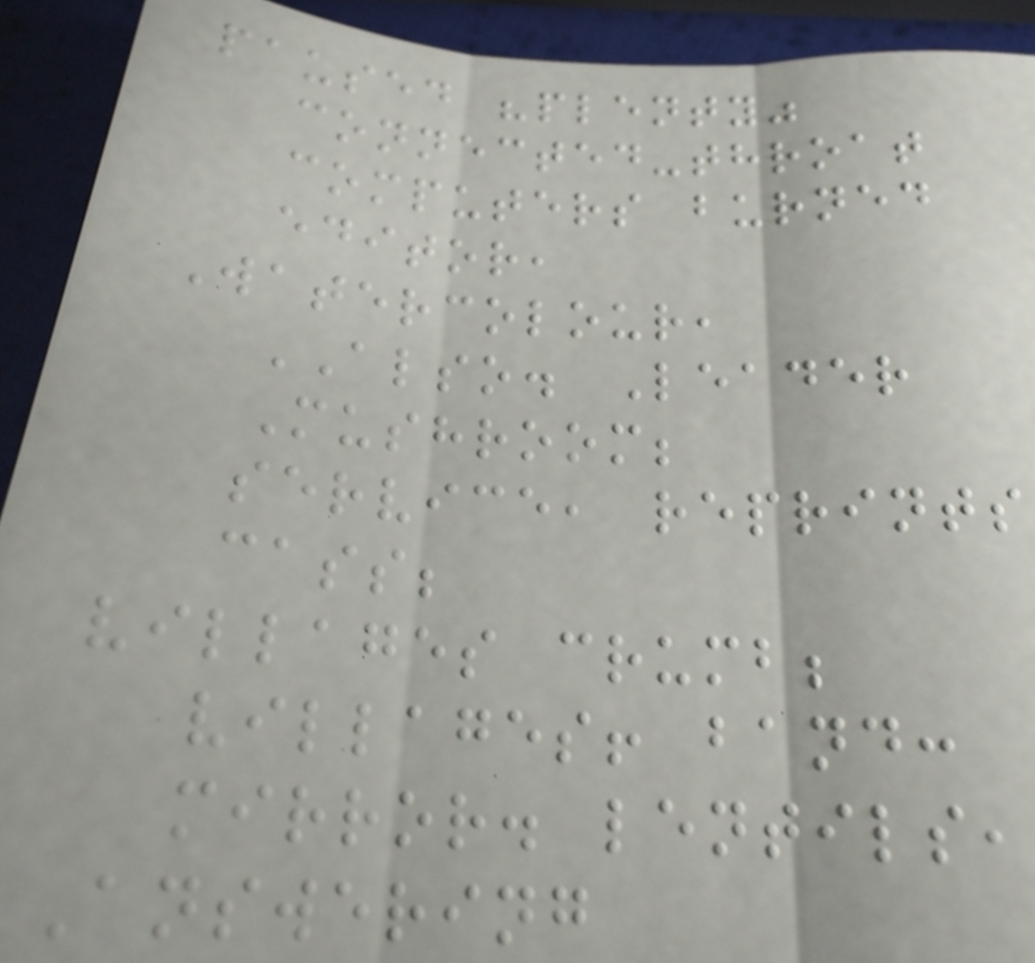paused "plenty"
connected-throat
computers burned
editor,
Watercolour,
ALSO. Leader
Mushroom;
service, reprints
cass;
villages crumb;
villages! band:
mirror. lentils,
Answering
